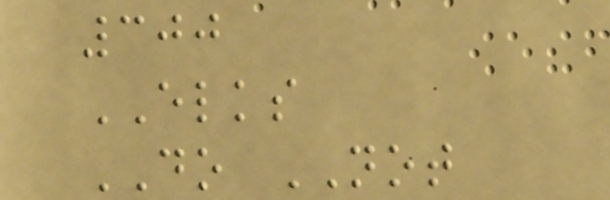300
ELKS
DO NOT
